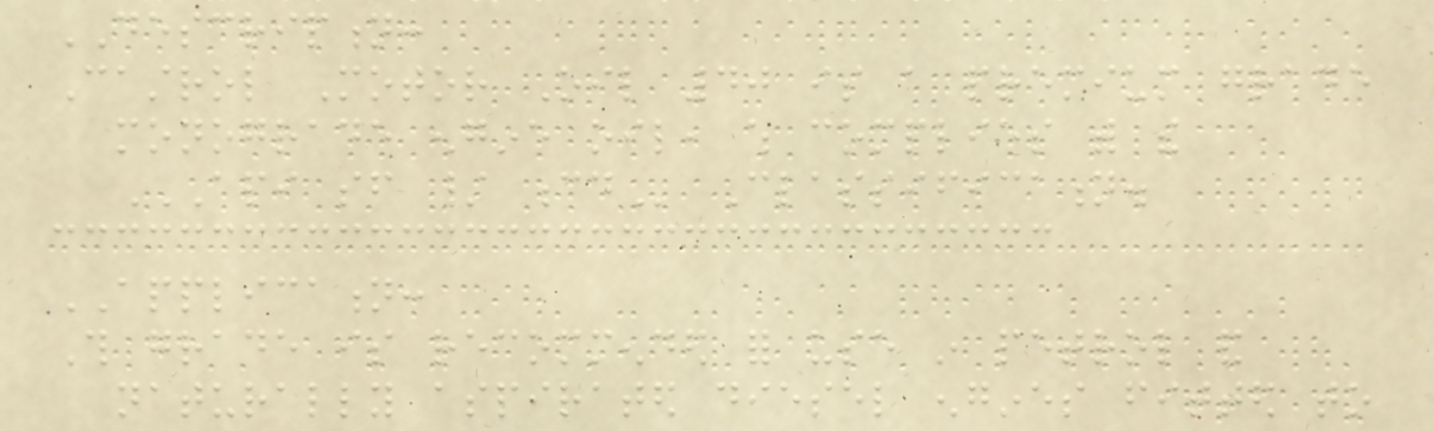DESCRIPTION:
Castrol Motor Oil 40 is a premium grade
monograde engine oil, which complies with the
API SF / CD Classification.
APPLICATION:
This grade is recommended for use in petrol and
naturally aspirated diesel engines fitted to
